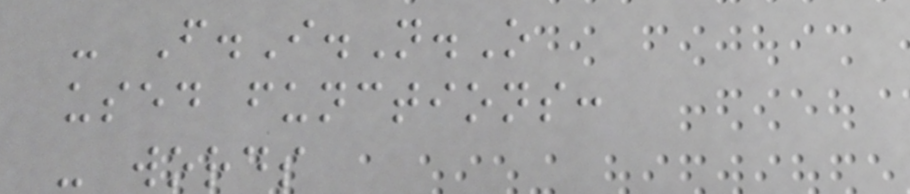- F.I.N.O
used functions:
- words
